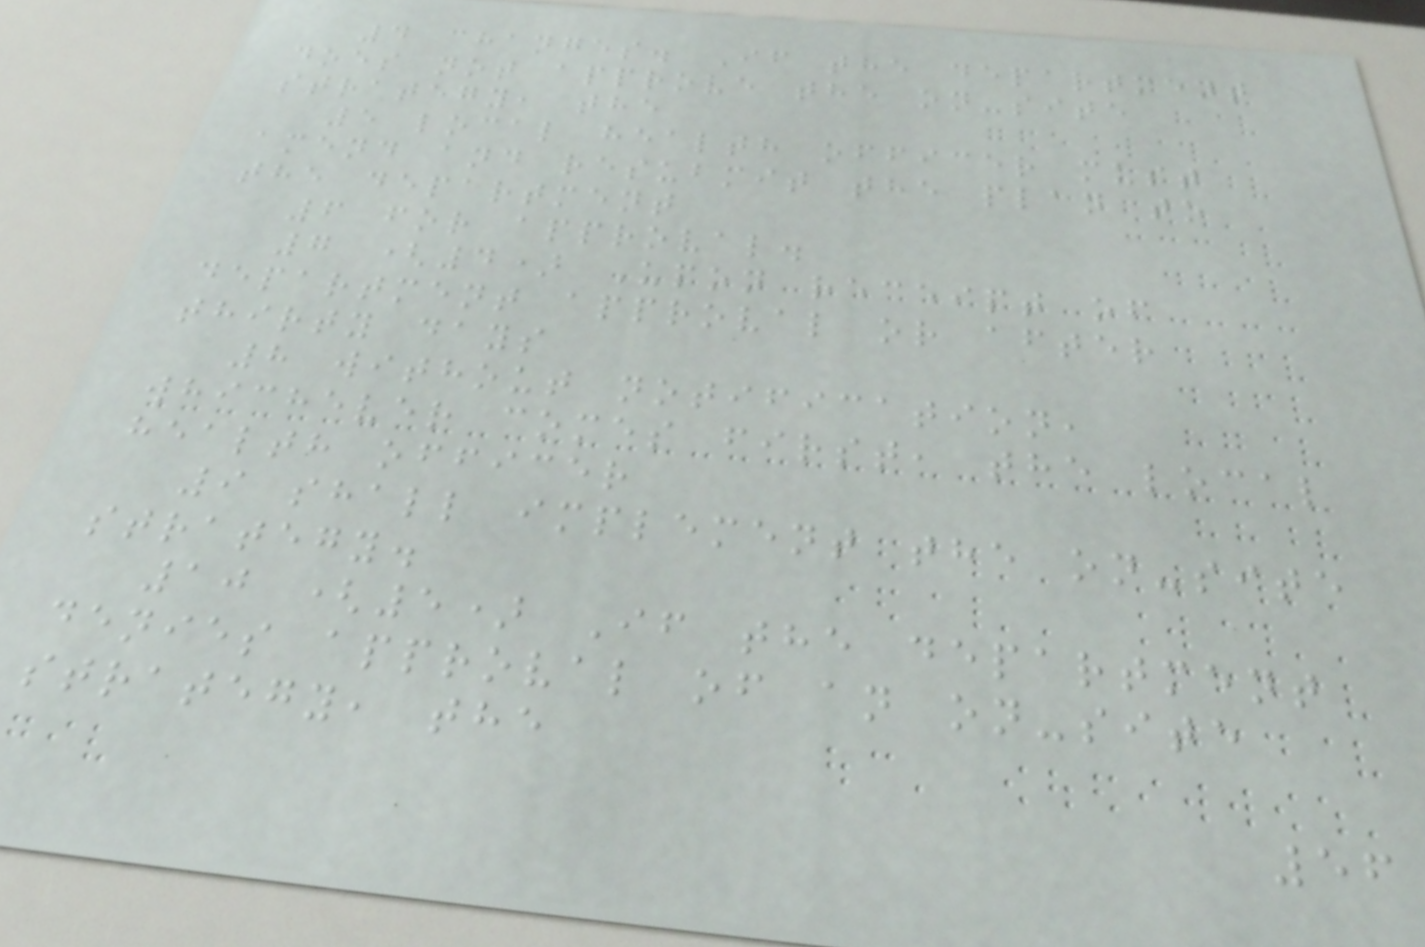4 changes. If the department
does not approve the on-site
strategy, the
5 local health officer must
amend and resubmit the plan to
the department
6 for approval.
7 (4) Upon receipt of
department approval or after
thirty days
8 without notification,
whichever comes first, the local
health officer
9 shall implement the on-site
strategy.
10 (5) If the department
denies approval of an on-site
strategy, the
56
